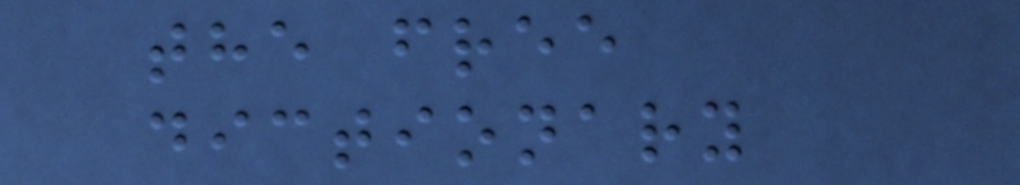the free
dictionary
